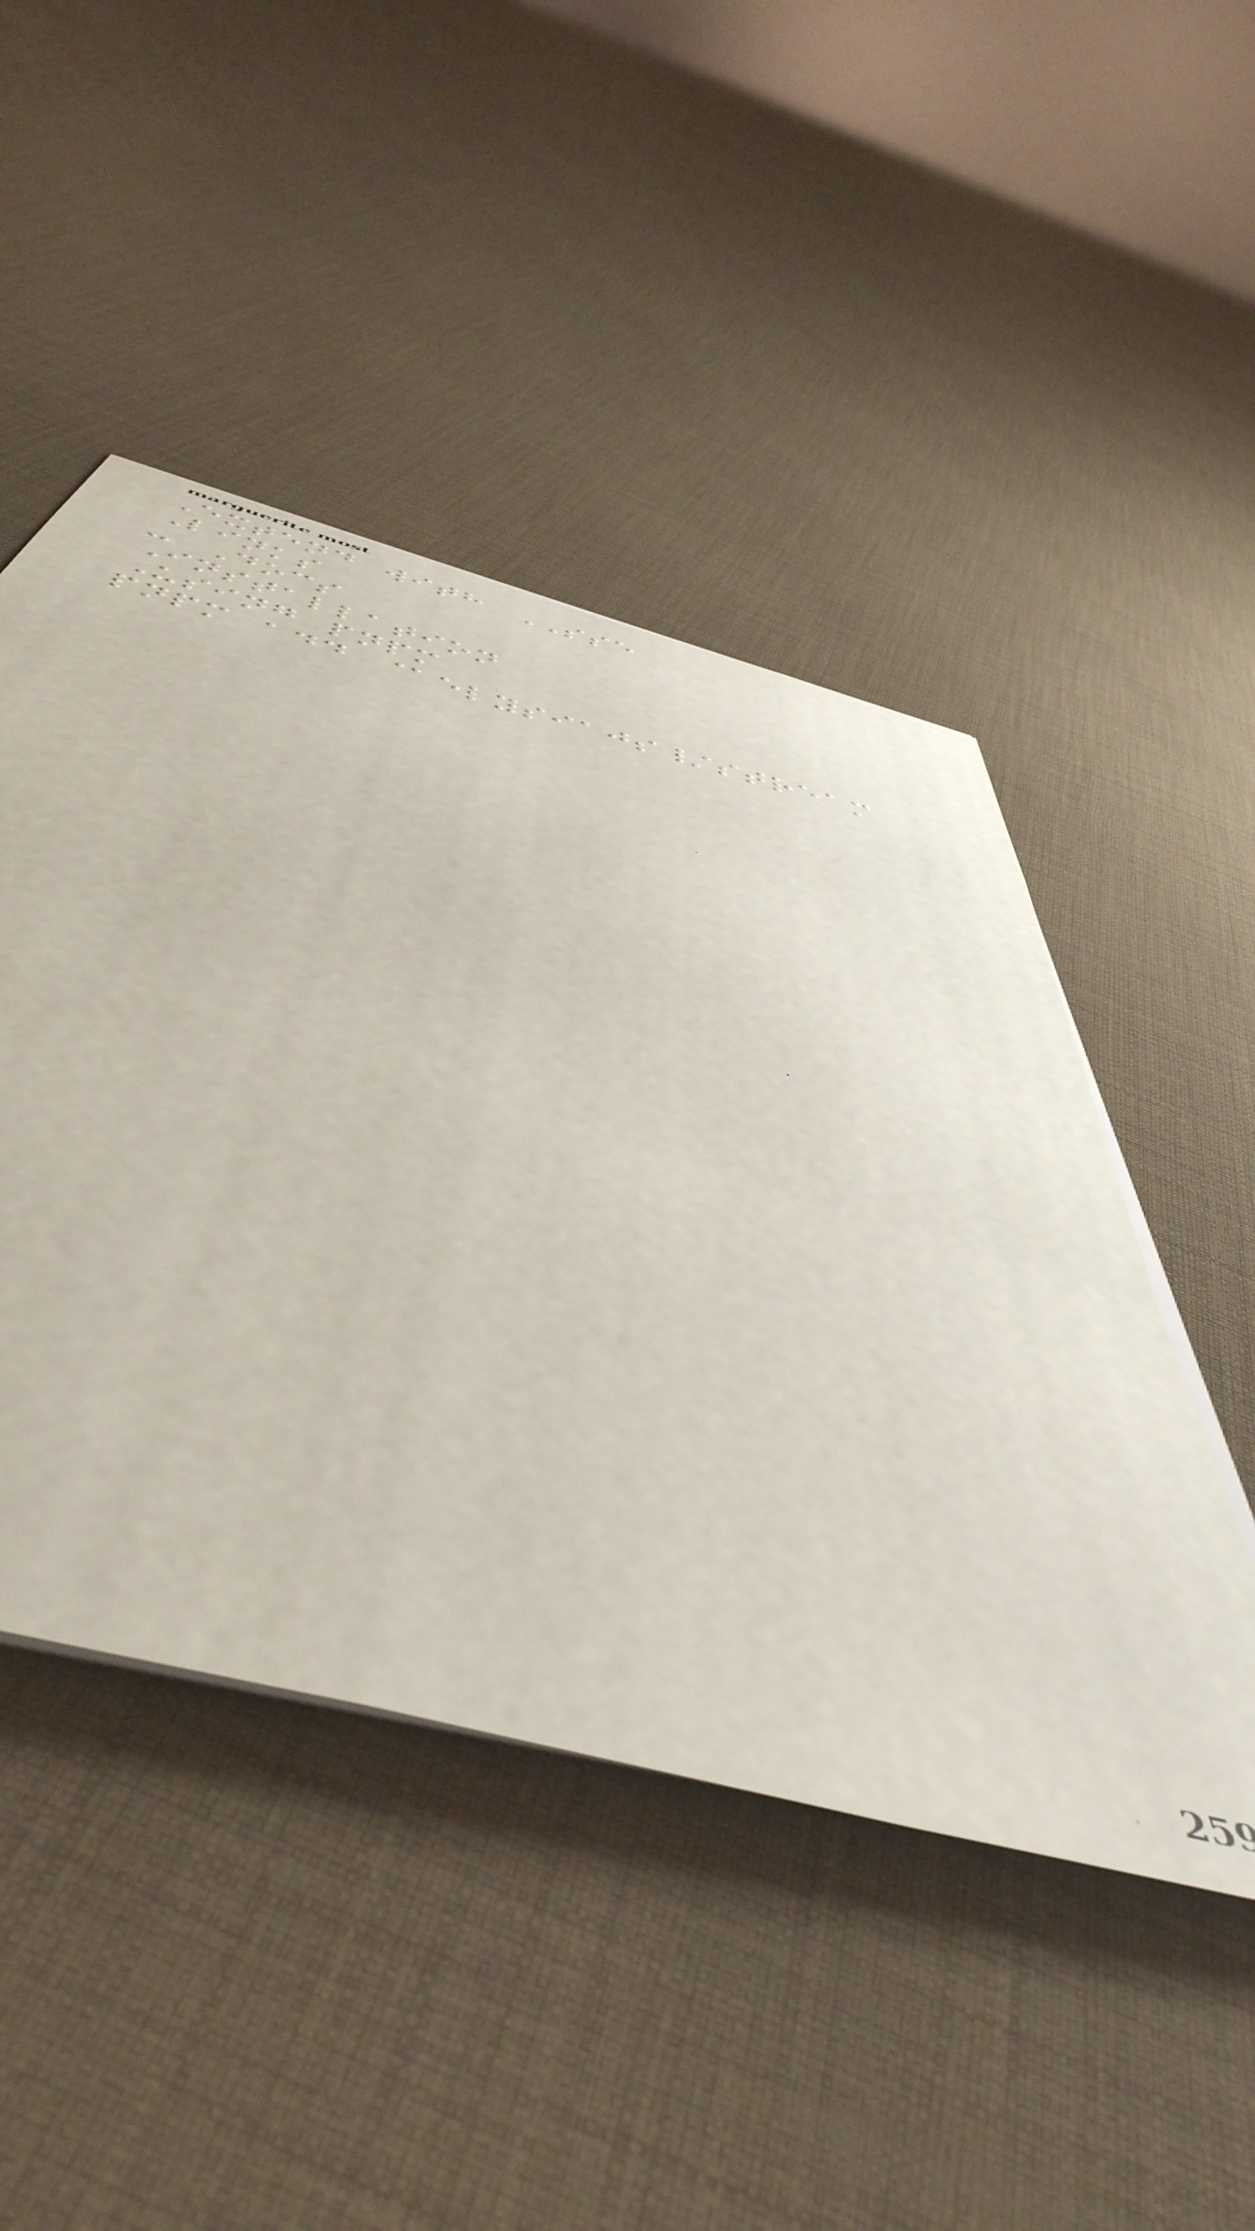Extend with SSE
Links
- Docs
Installation
Using pnpm
pnpm add @elysiajs/stream
